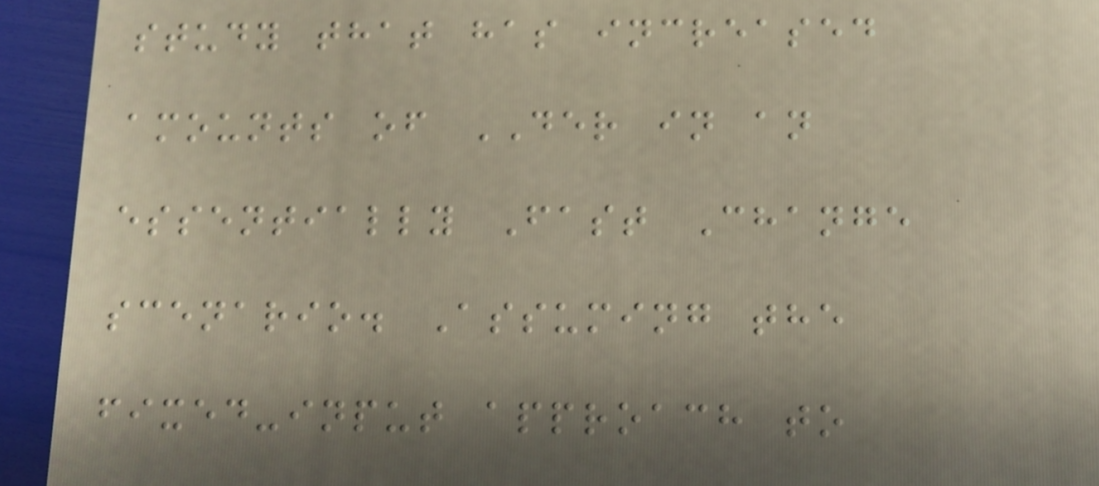study that has increased
amounts of DER in an
essentially Fast Change
scenario. Assuming the
fixed-input approach to
